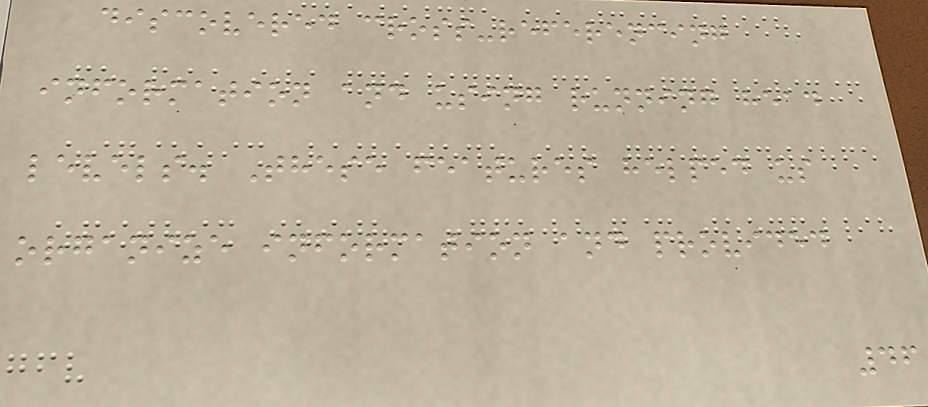discovered cross-referencing
information and using running head
levels. These features helped us
organize information and provided
46
